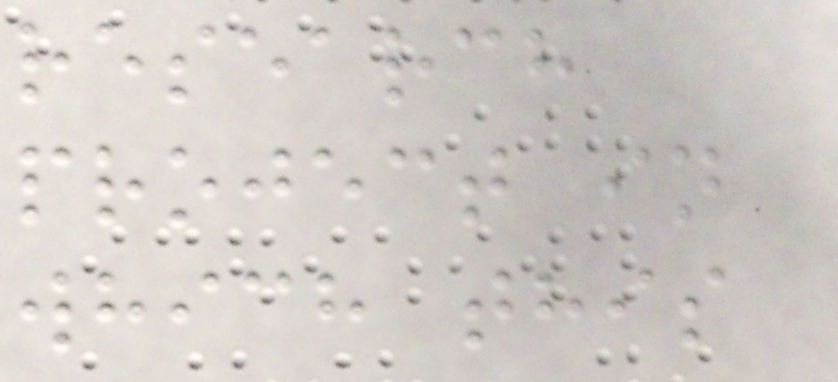research
project in
which this
